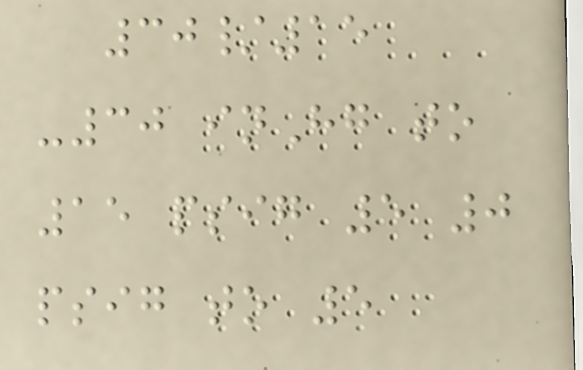30/15
-30 inHg to
15 psig 5 0
psig to 5
